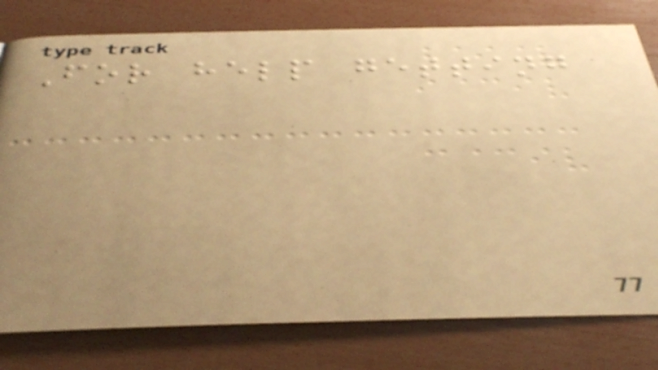For help getting
